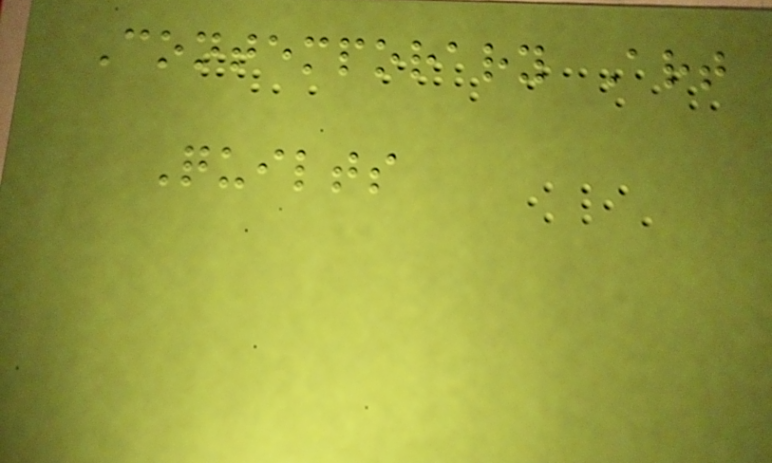Contemporary Art
Quilts
